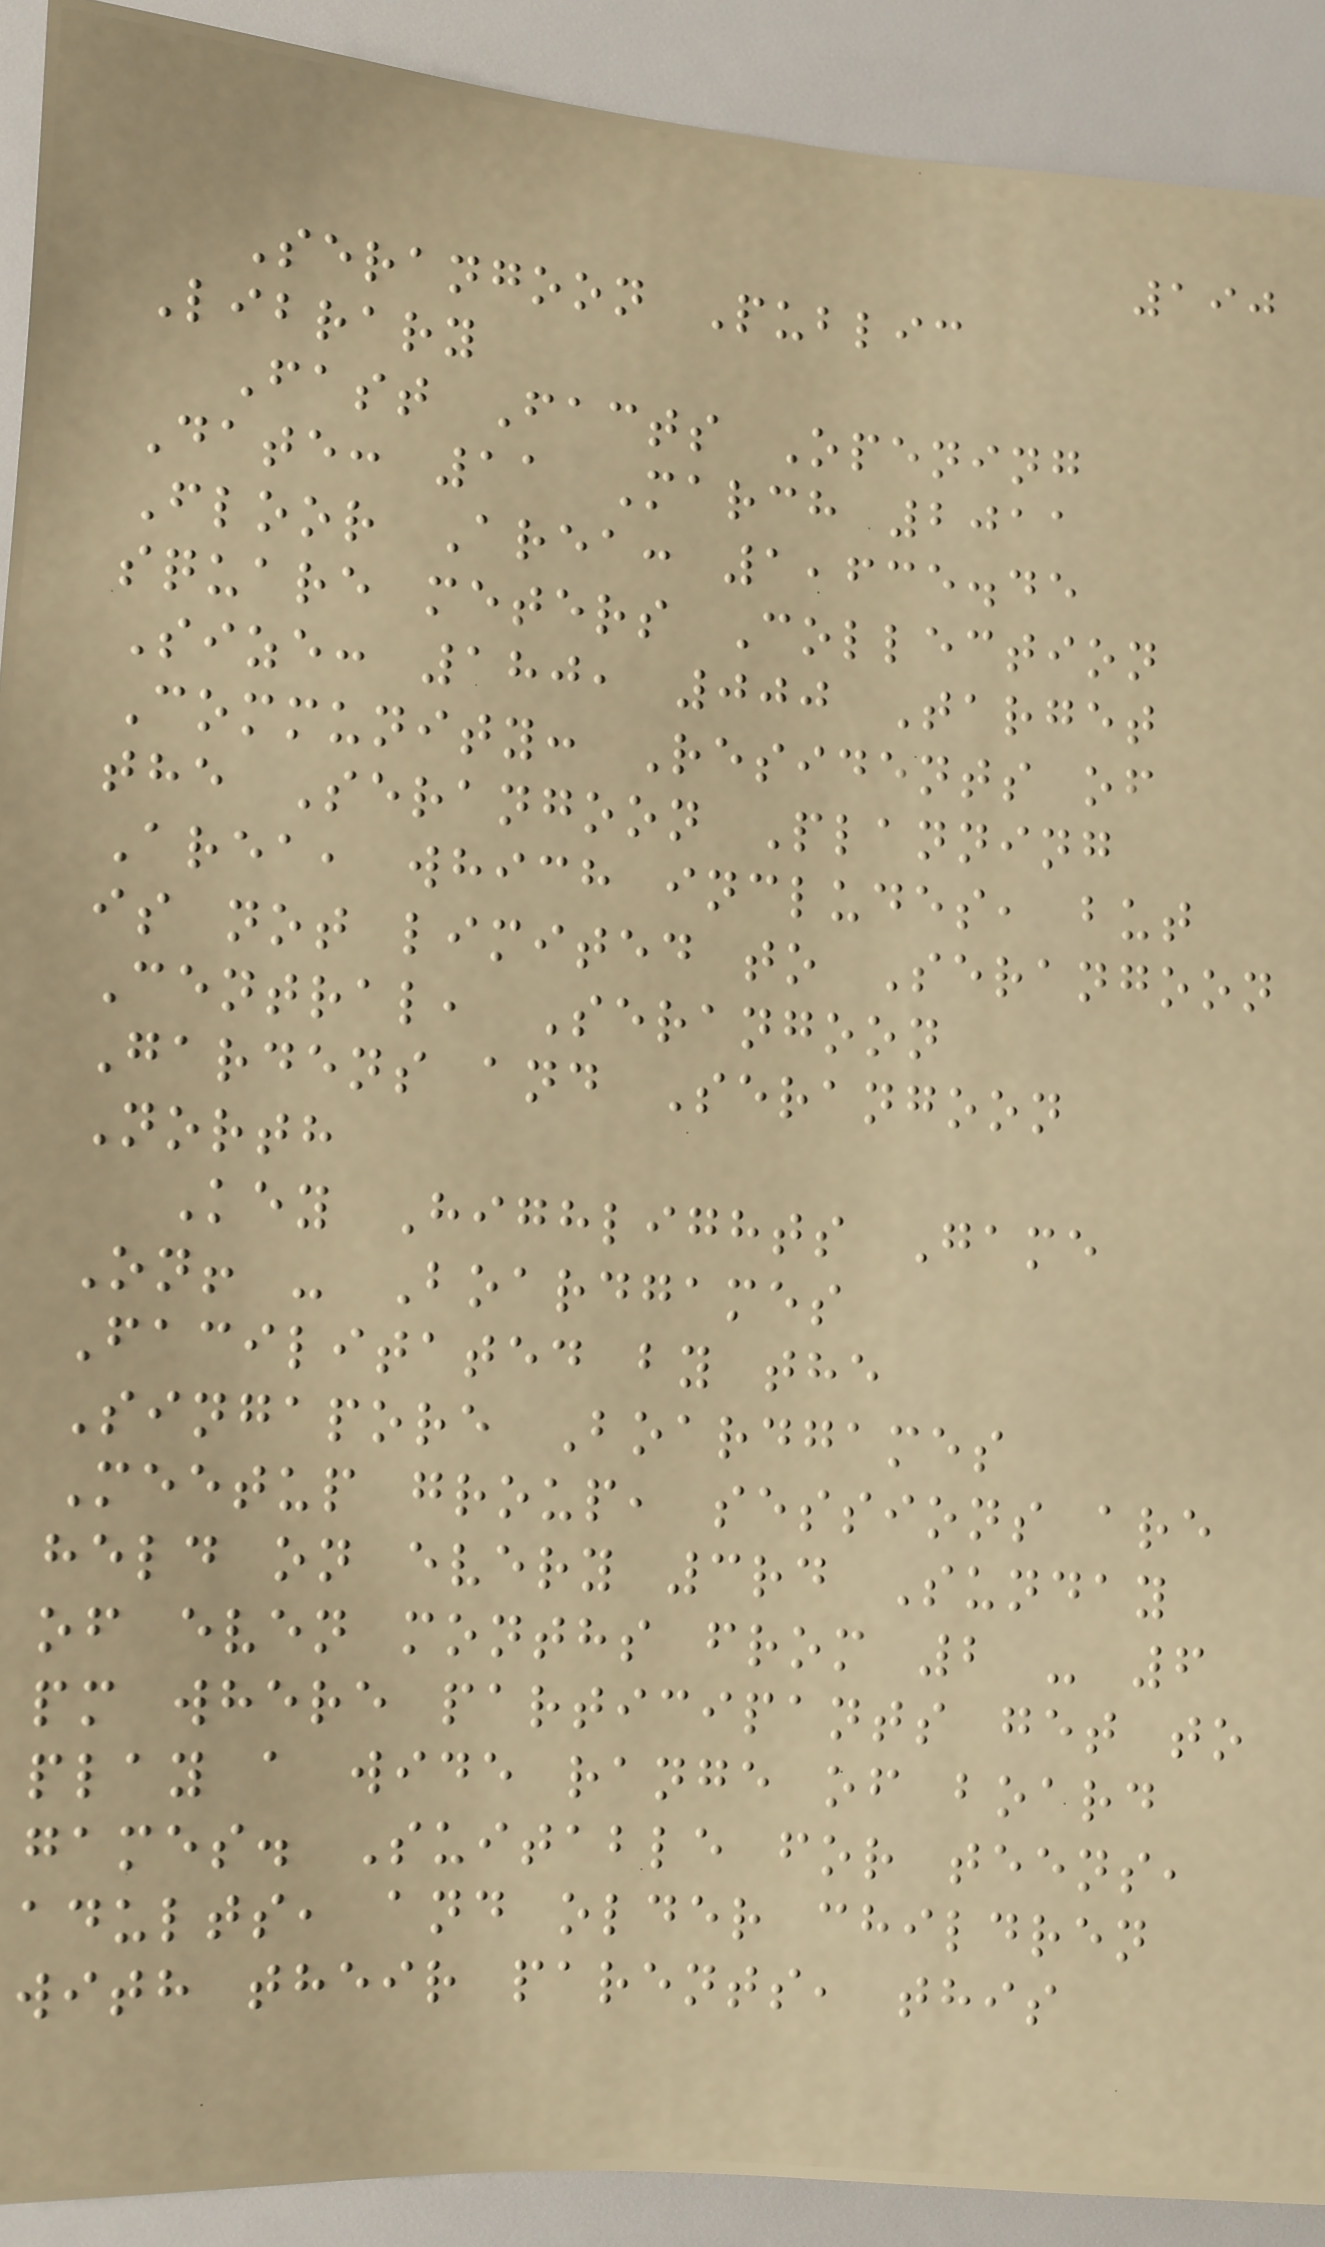190
Serangoon Public
Library
Fast Facts Opening
Date: 11 March 2011
Floor Area: 1,635.45
square meters Collection
Size: 180, 000 Target
Community: Residents of
the Serangoon Planning
Area, which includes, but
is not limited to Serangoon
Central, Serangoon
Gardens and Serangoon
North
Key Highlights Game
On! - Boardgames
Facilitated by the
Singapore Boardgames
Meetup group, sessions are
held on every 3rd Sunday
of even months from 2 - 6
pm where participants get to
play a wide range of board
games. Suitable for teens,
adults, and older children
with their parents, this
